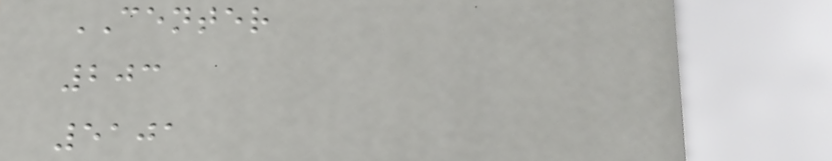CENTER
203
5101
